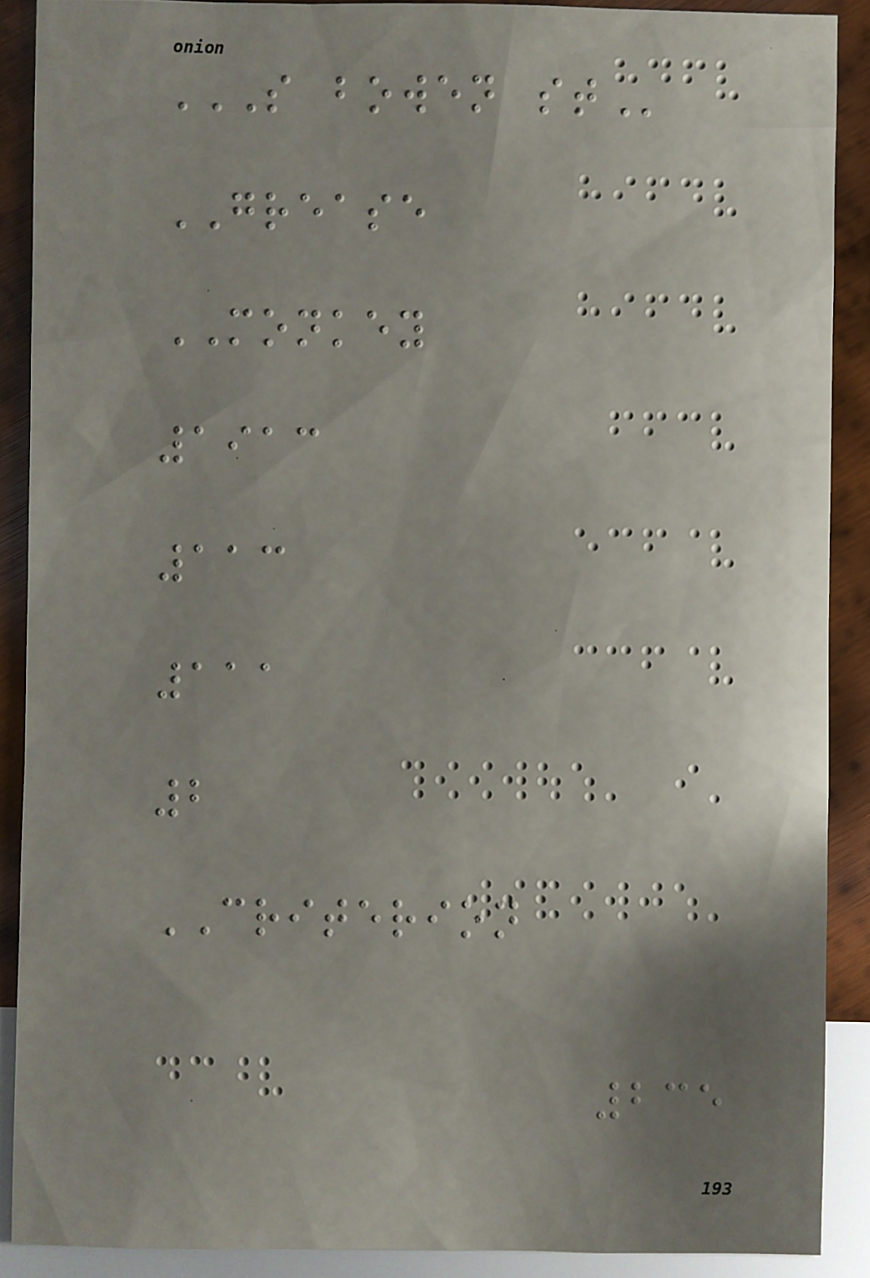S BOWEN ST
GREASE
MONKEY
1913
113
111
2
CRITERION
235
